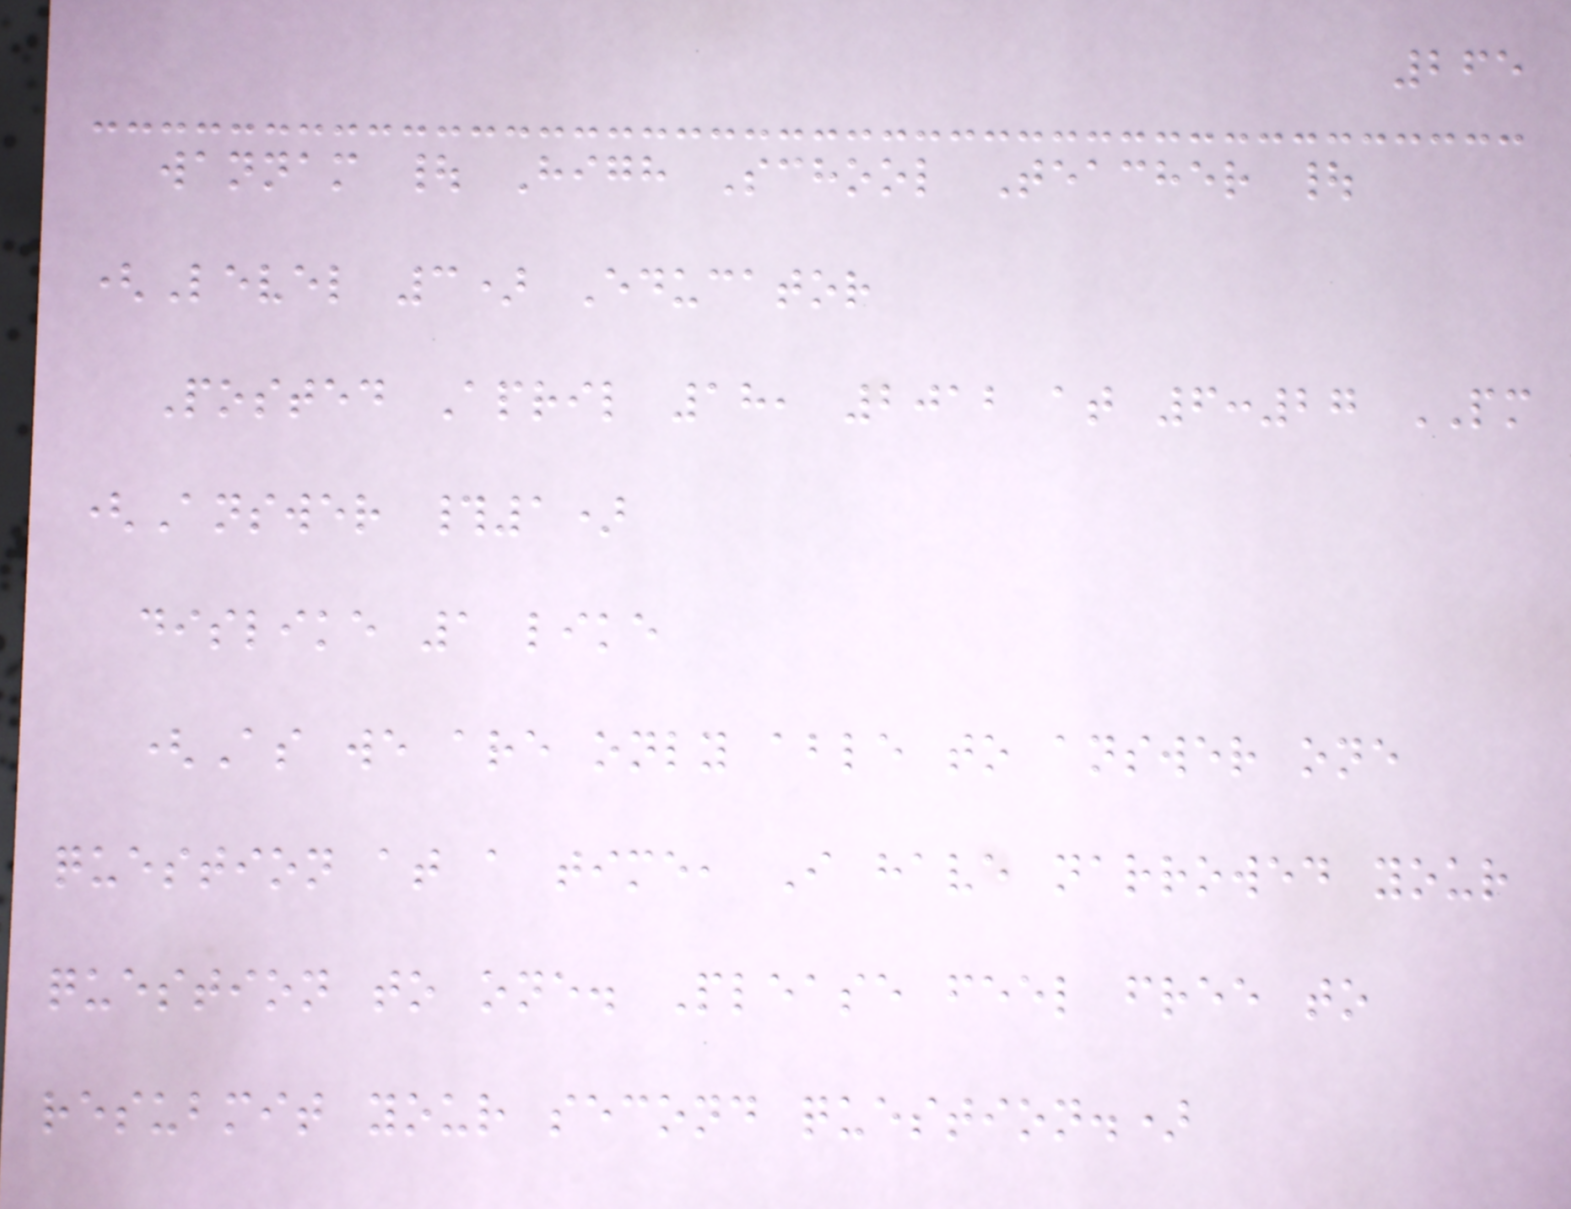265
wannam | High School Teacher |
(Level 3) Educator
Posted April 18, 2012 at 6:27 PM
(Answer #1)
dislike 1 like
(As we are only able to answer one
question at a time, I have narrowed your
question to one. Please feel free to
resubmit your second question.)
